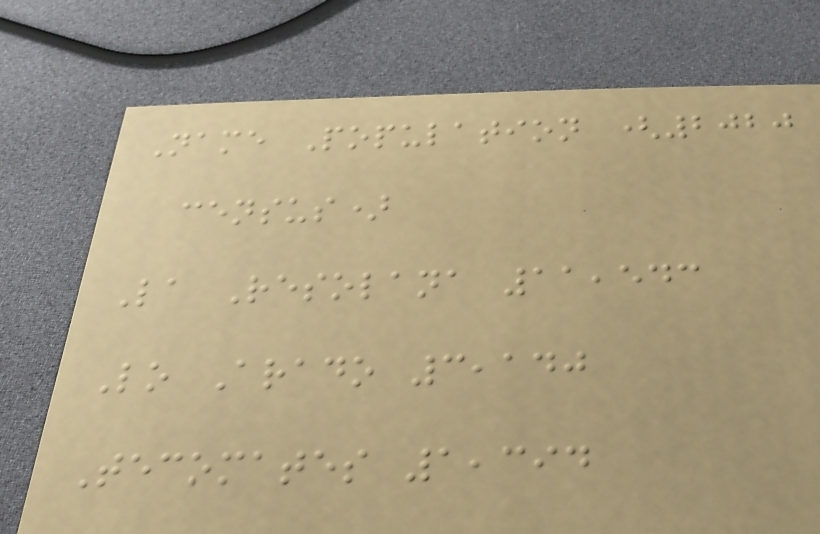Name Population (2020
census)
La Resolana 11,543
Lo Arado 3,140
Tecomates 1,394
